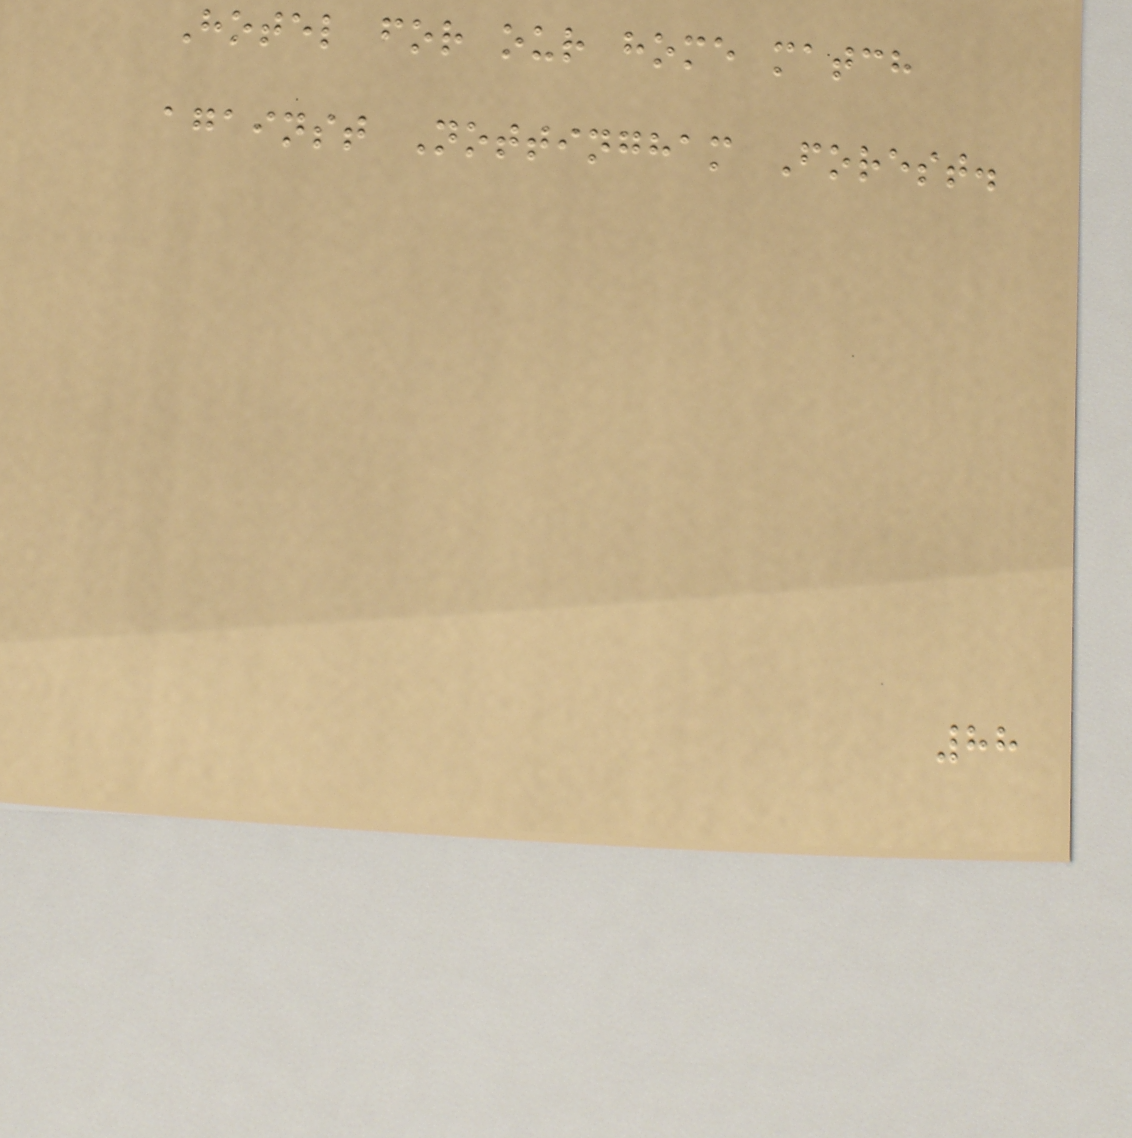Hotel for our home match
against Nottingham Forest.
88
